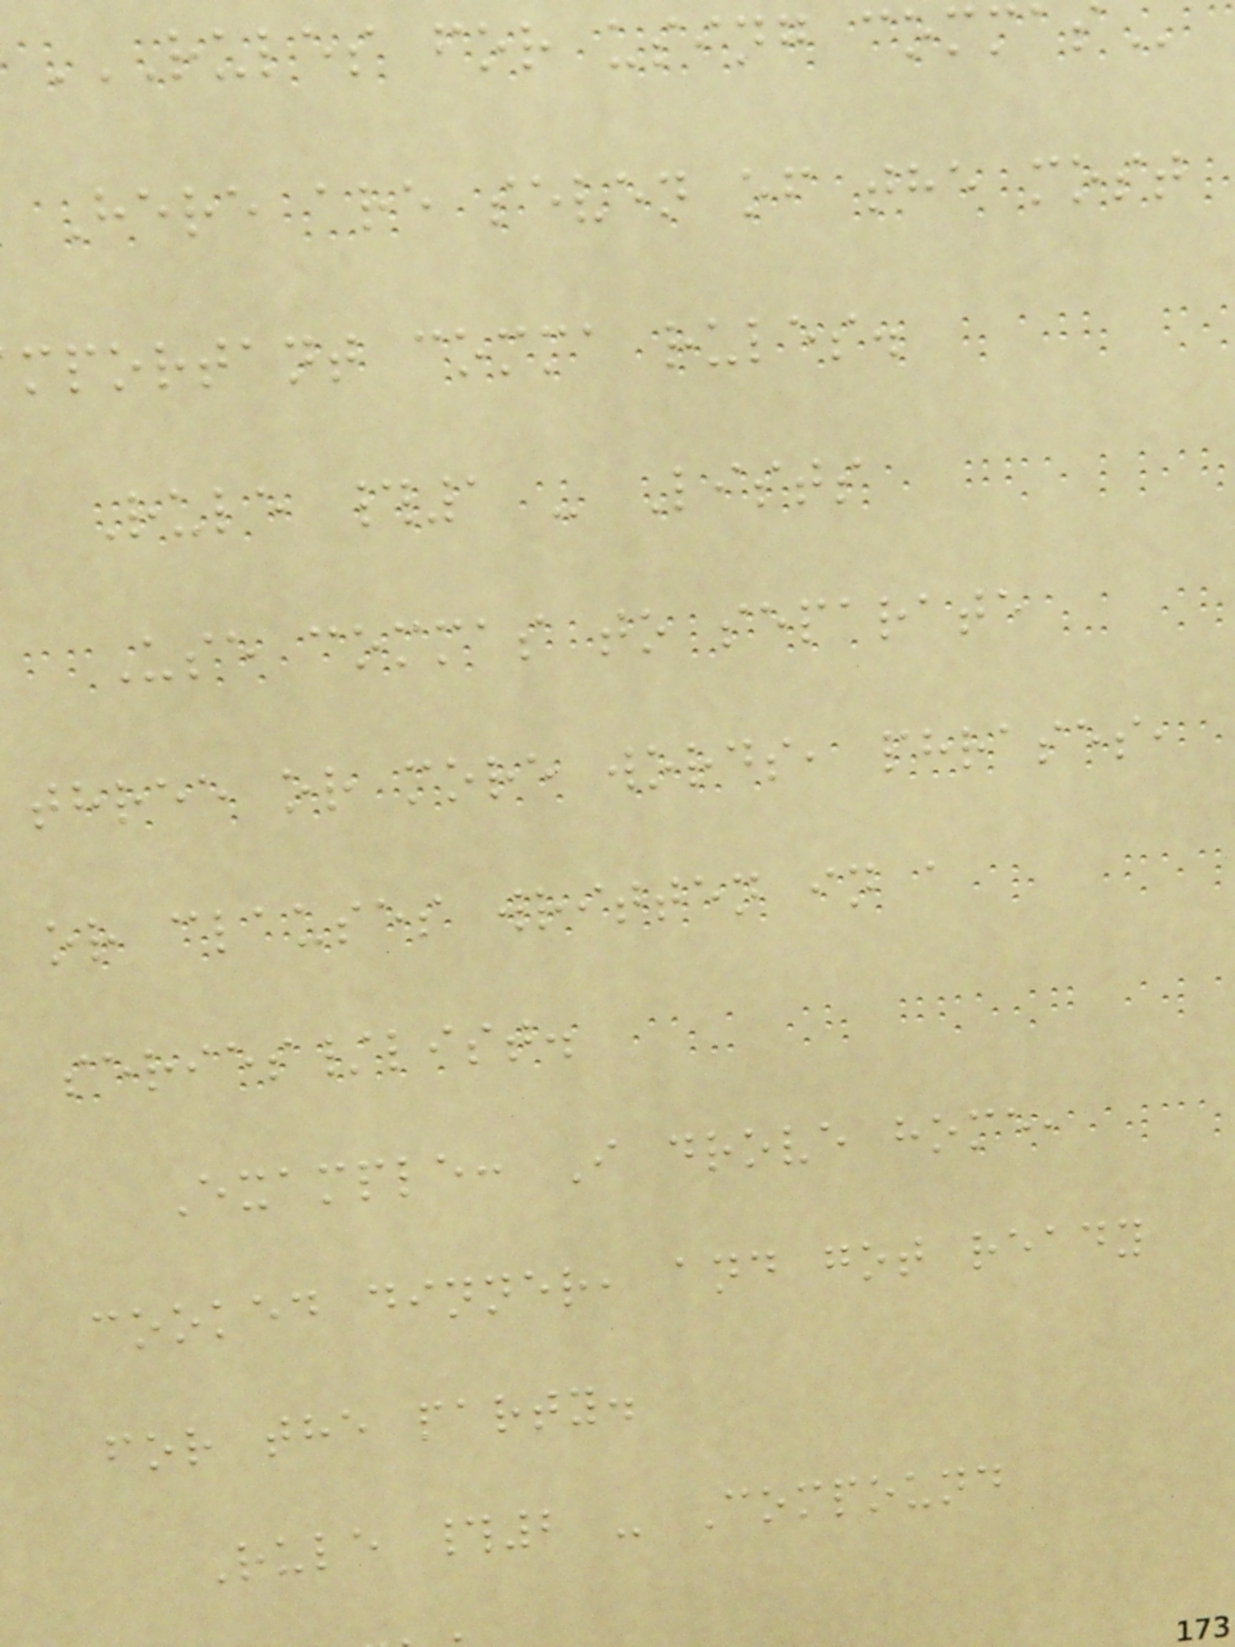Here are seven of the most
mportant comma rules.
Rule #1 - Lists
Use commas to separate
three or more words, phrases,
or clauses written in a
series/list.
Example: I drove home,
cooked dinner, and got ready
for the party.
Rule #2 - Compound
